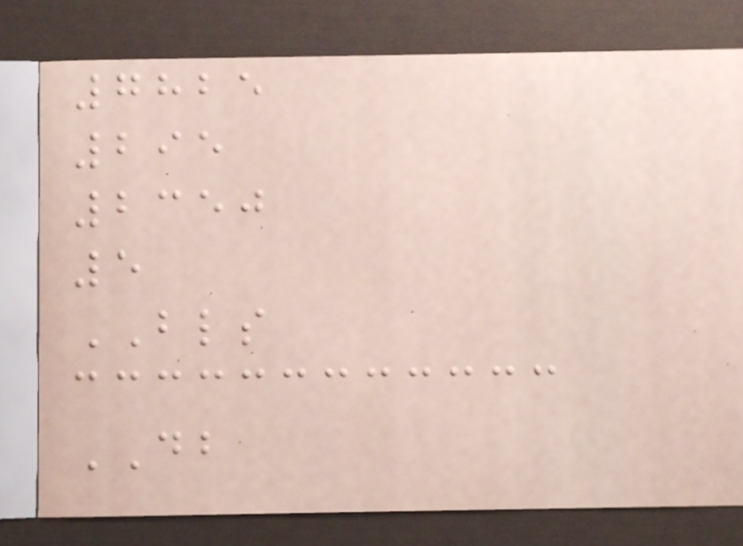7825
295
2350
5
BLS
DB
